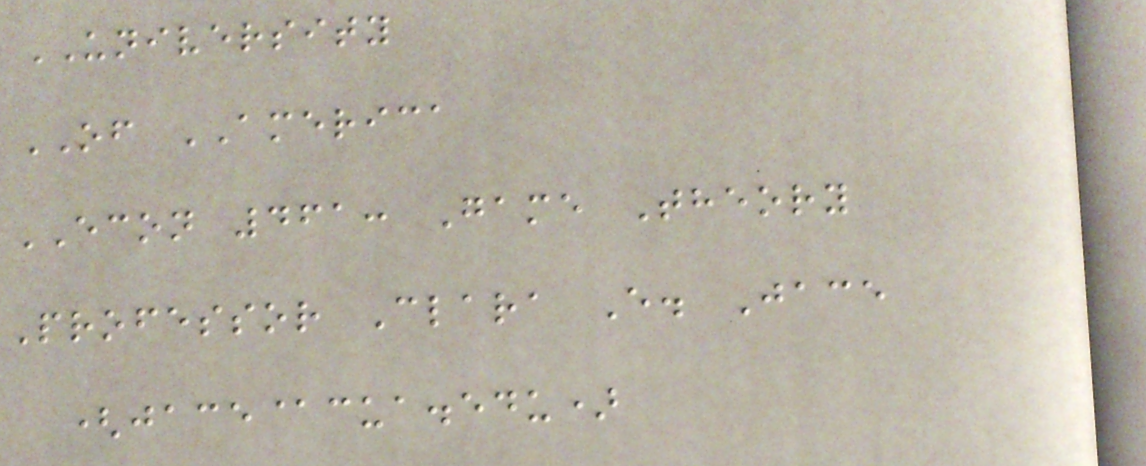UNIVERSITY
OF AMERICA
ECON 461: Game Theory
Professor Clara E. Jace
(jace@cua.edu)
